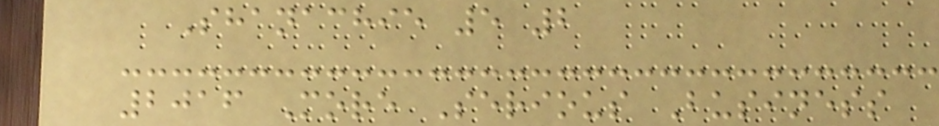Shanachie 5 2
2016 More Serious Business
